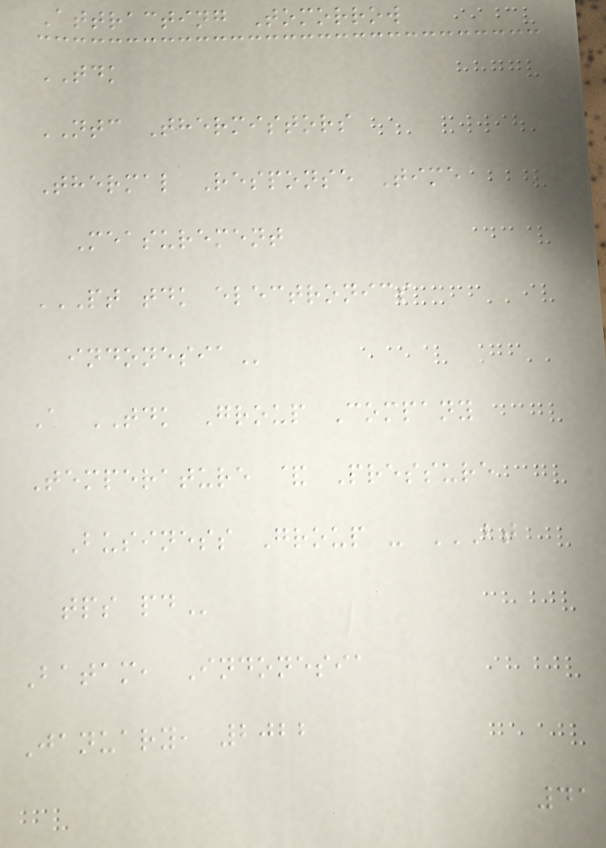Attracting Tomorrow
TDK
NTC Thermistors
Thermal Response Time
Measurement
PT TDK ELECTRONICS
INDONESIA
A TDK Group Company
Temperature & Pressure
Business Group - BT
TPS PD
Batam, Indonesia
January, 2022
41
